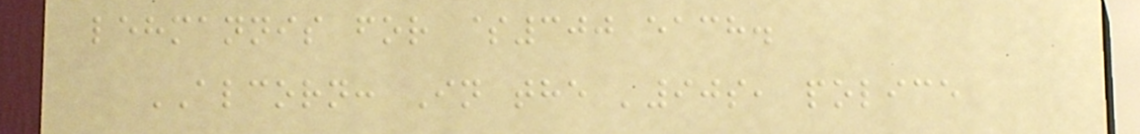lehmannis for $300 each.
ALCORN: In the '90s, police
